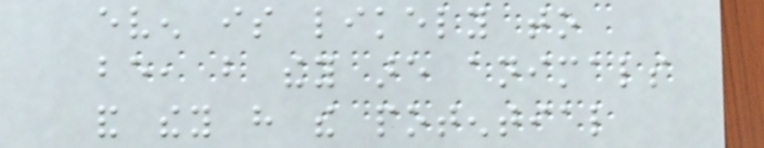even is likely to
be, but they are animals
and they have the potential
